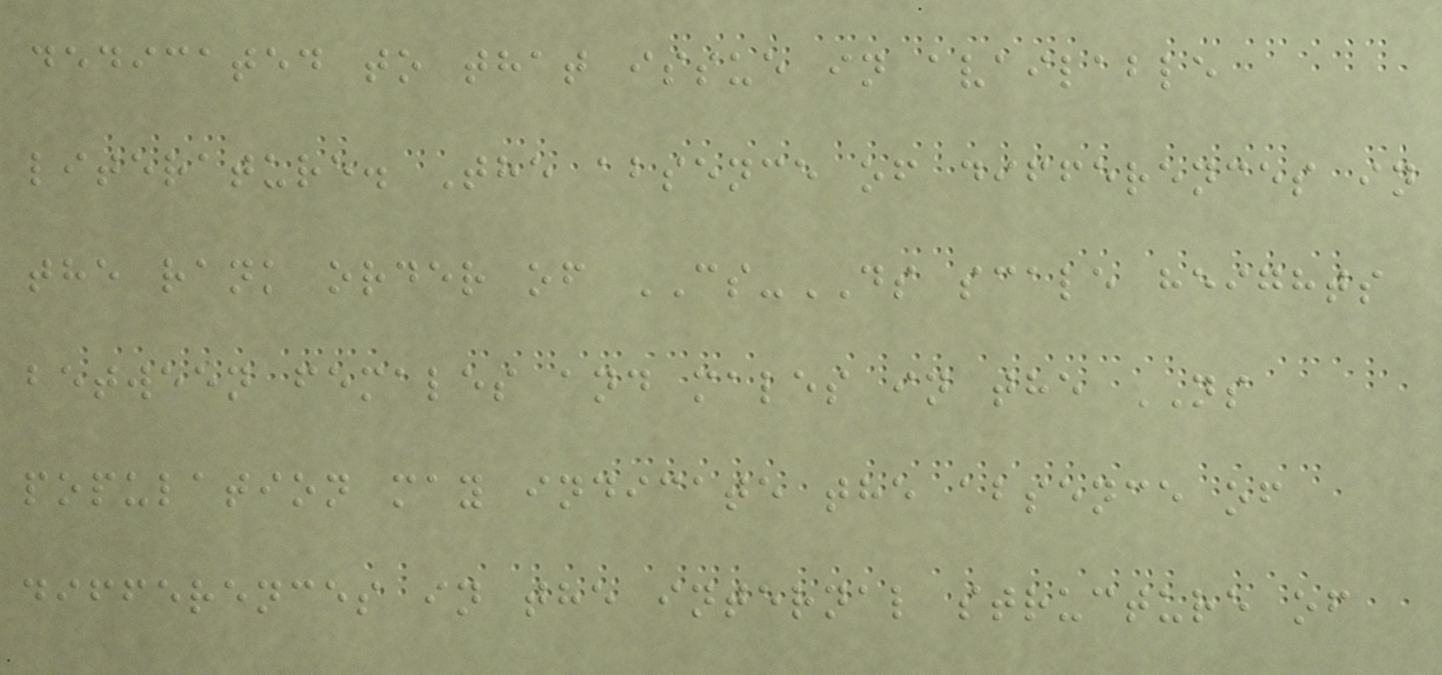dedicated to that issue in available
literature. The absence of differences in
the rank order of CS-DS scale heights
between females and males in the NS
population may indicate the absence of
differences in the internal structure of
